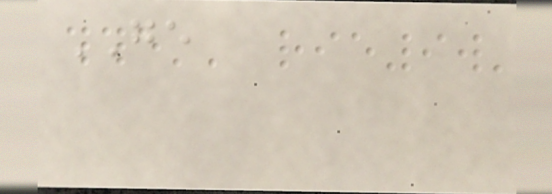GE
